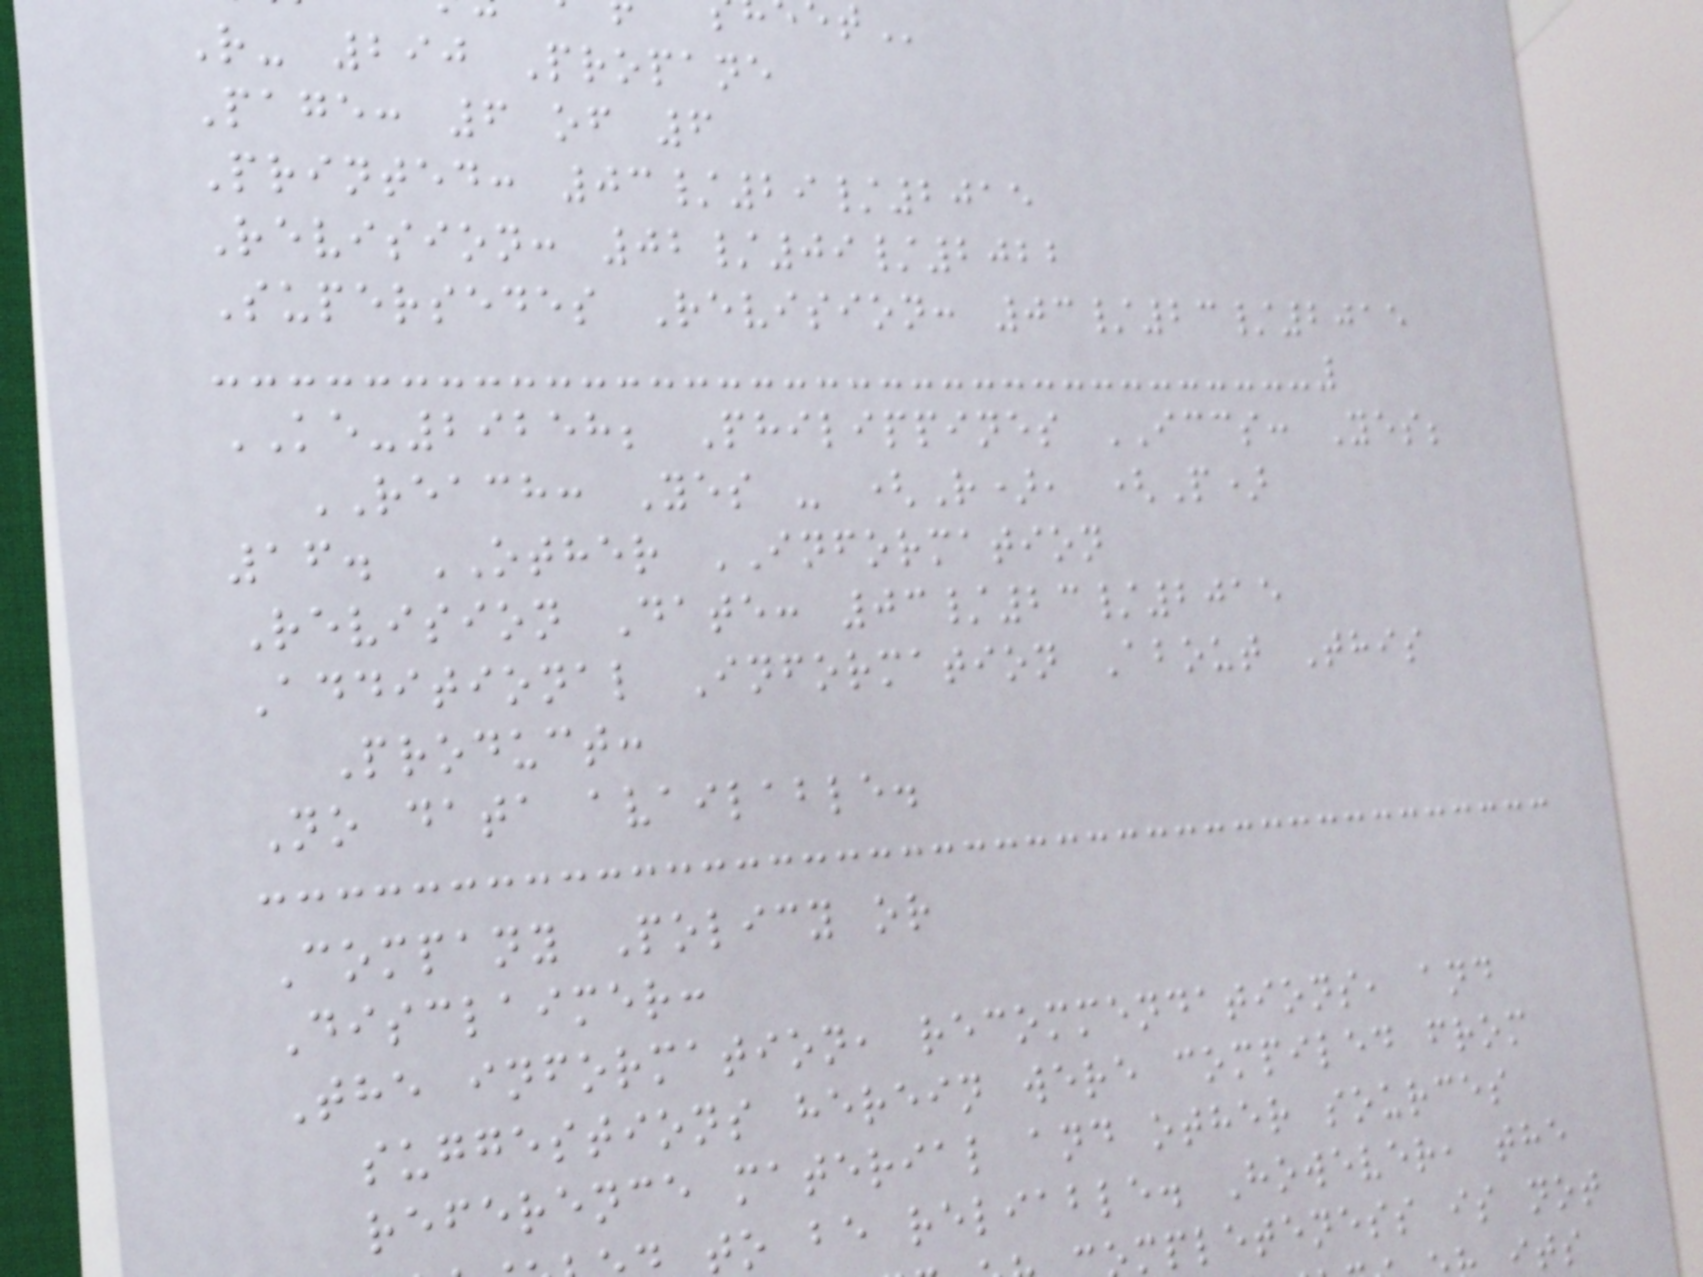R- 290 Propane
Page: 6 of 6
Printed: 03/29/2015
Revision: 02/09/2022
Supersedes Revision: 03/23/2015
KE-29258; Philippines ICCS: Yes;
REACH: Yes - (R), (P)
16. OTHER INFORMATION
Revision Date: 03/23/2015
Additional Information About This
Product:
No data available.
Company Policy or
Disclaimer:
The information, recommendations, and
suggestions herein were compiled from
reference material and other sources
to be reliable. However, the
mpleteness is not
